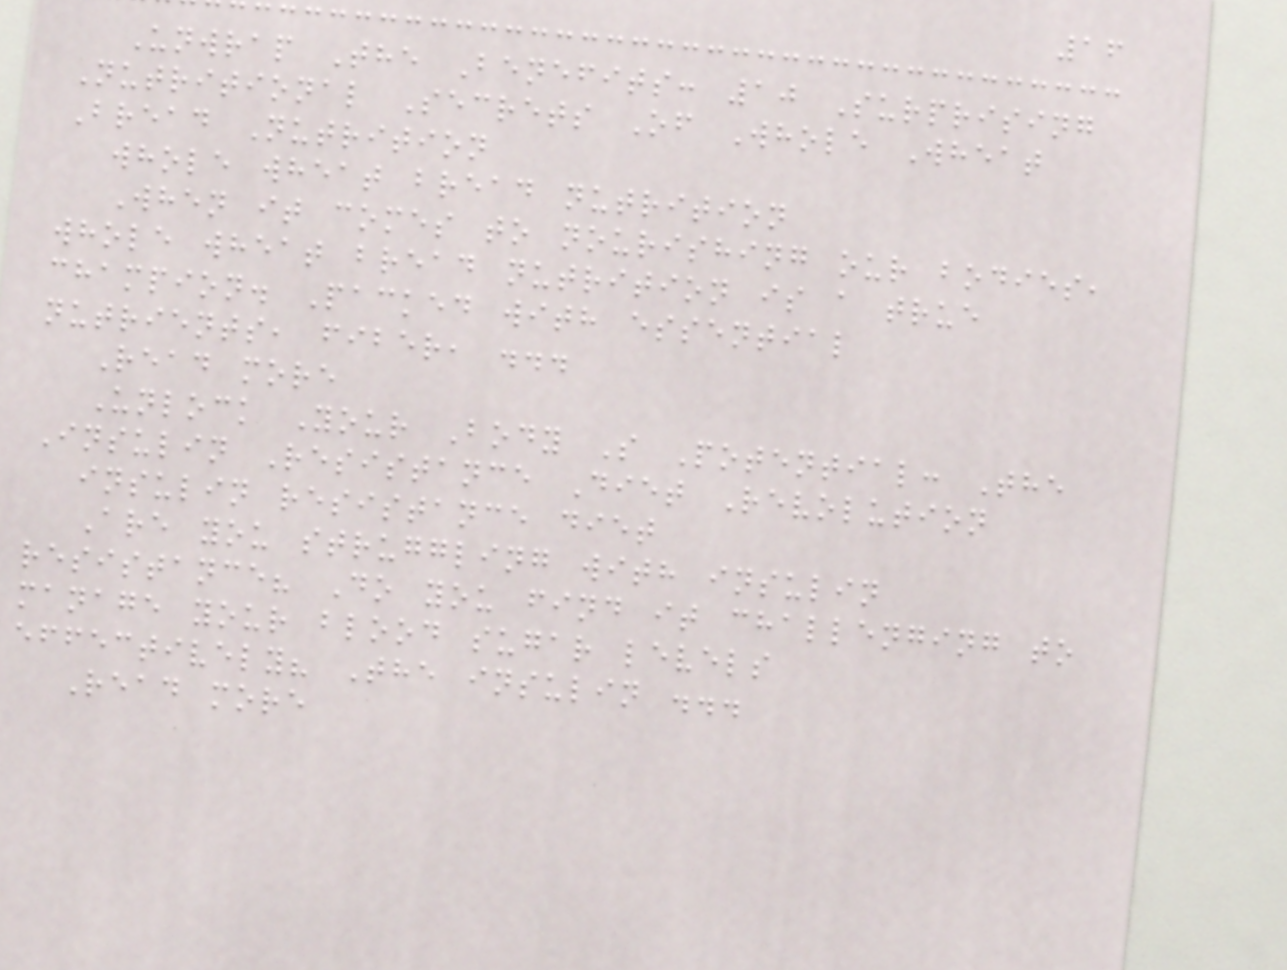16
Unwrap The Benefits: 10 Surprising
Nutritional Secrets Of Whole Wheat
Bread Nutrition
whole wheat bread nutrition
When it comes to nourishing our bodies,
whole wheat bread nutrition is a true
champion. Packed with essential
nutrients, fiber, ...
Read more
Unlock Your Body S Potential: The
Insulin Resistance Diet Revolution
insulin resistance diet
Are you struggling with insulin
resistance? Do you find it challenging to
manage your blood sugar levels
effectively? The insulin ...
Read more
